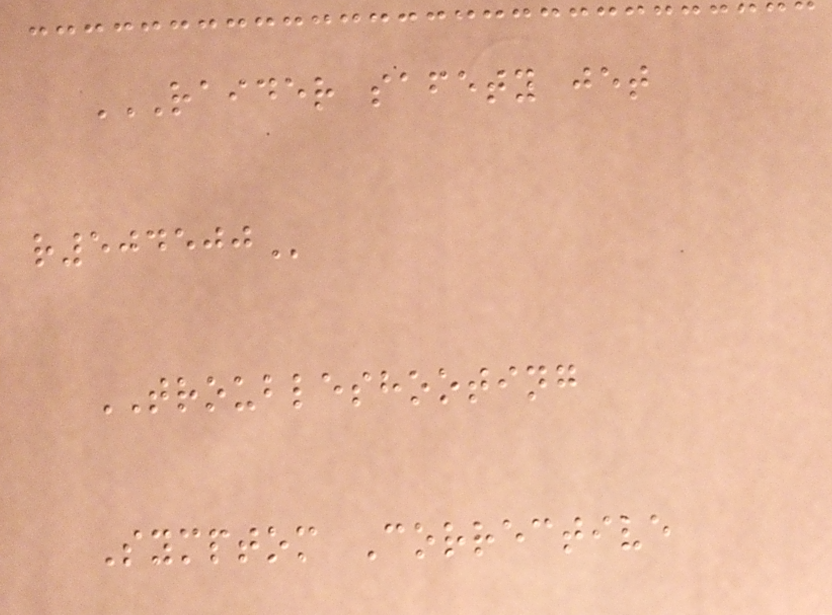RAIDER SAFETY JET
R504500
TROUBLESHOOTING
Symptom Corrective
